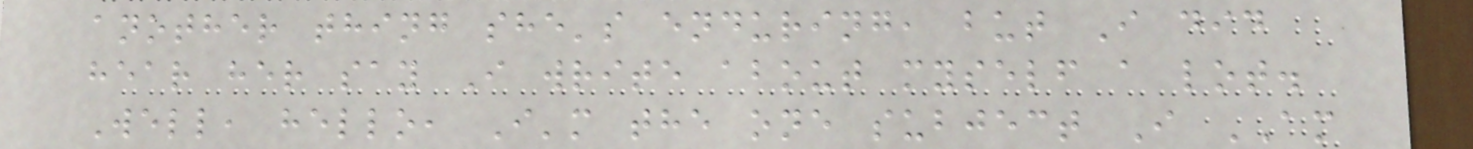another thing she's enduring, but I did
hear her say I write about myself a lot.
Well, hello, I'm the one subject I AM
